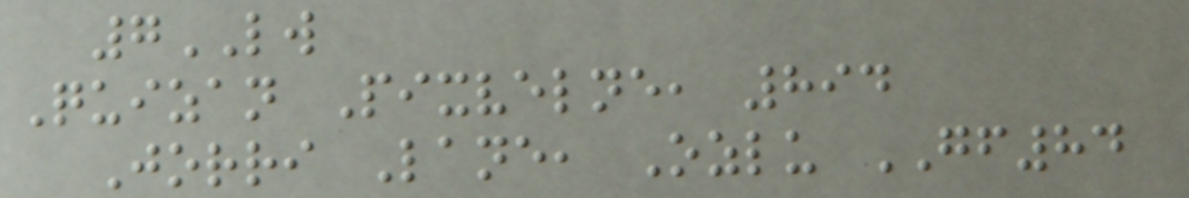7LW
Quizan Pixvelne, 894
Jorri Lane, Ozlu GF84
